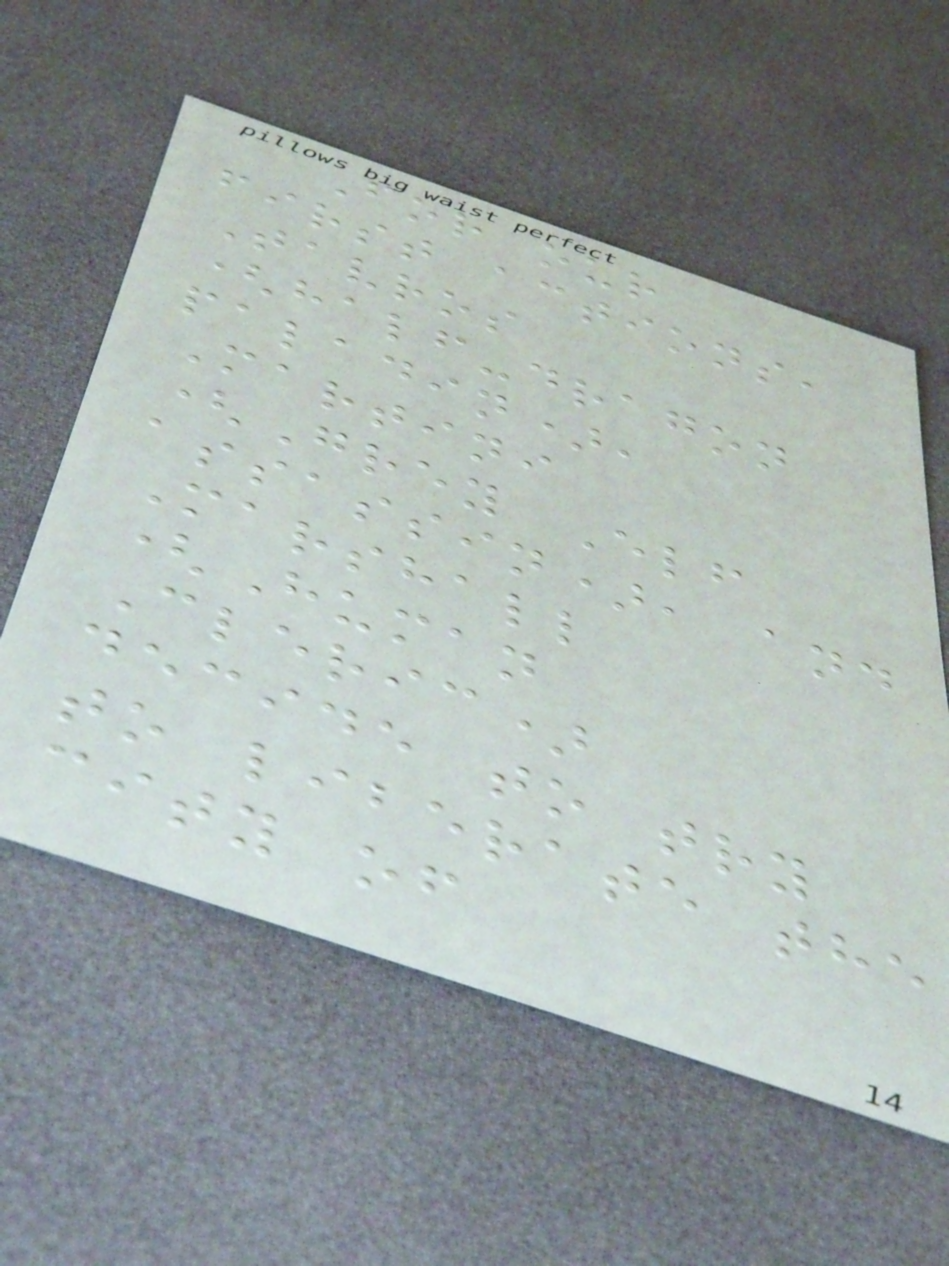For our
first actions,
Tavros
(half-dragon
paladin),
Martini
(Grey Elf
assassin), and
Marshall
(Human
Cleric)
decide to try
to liberate the
city of
